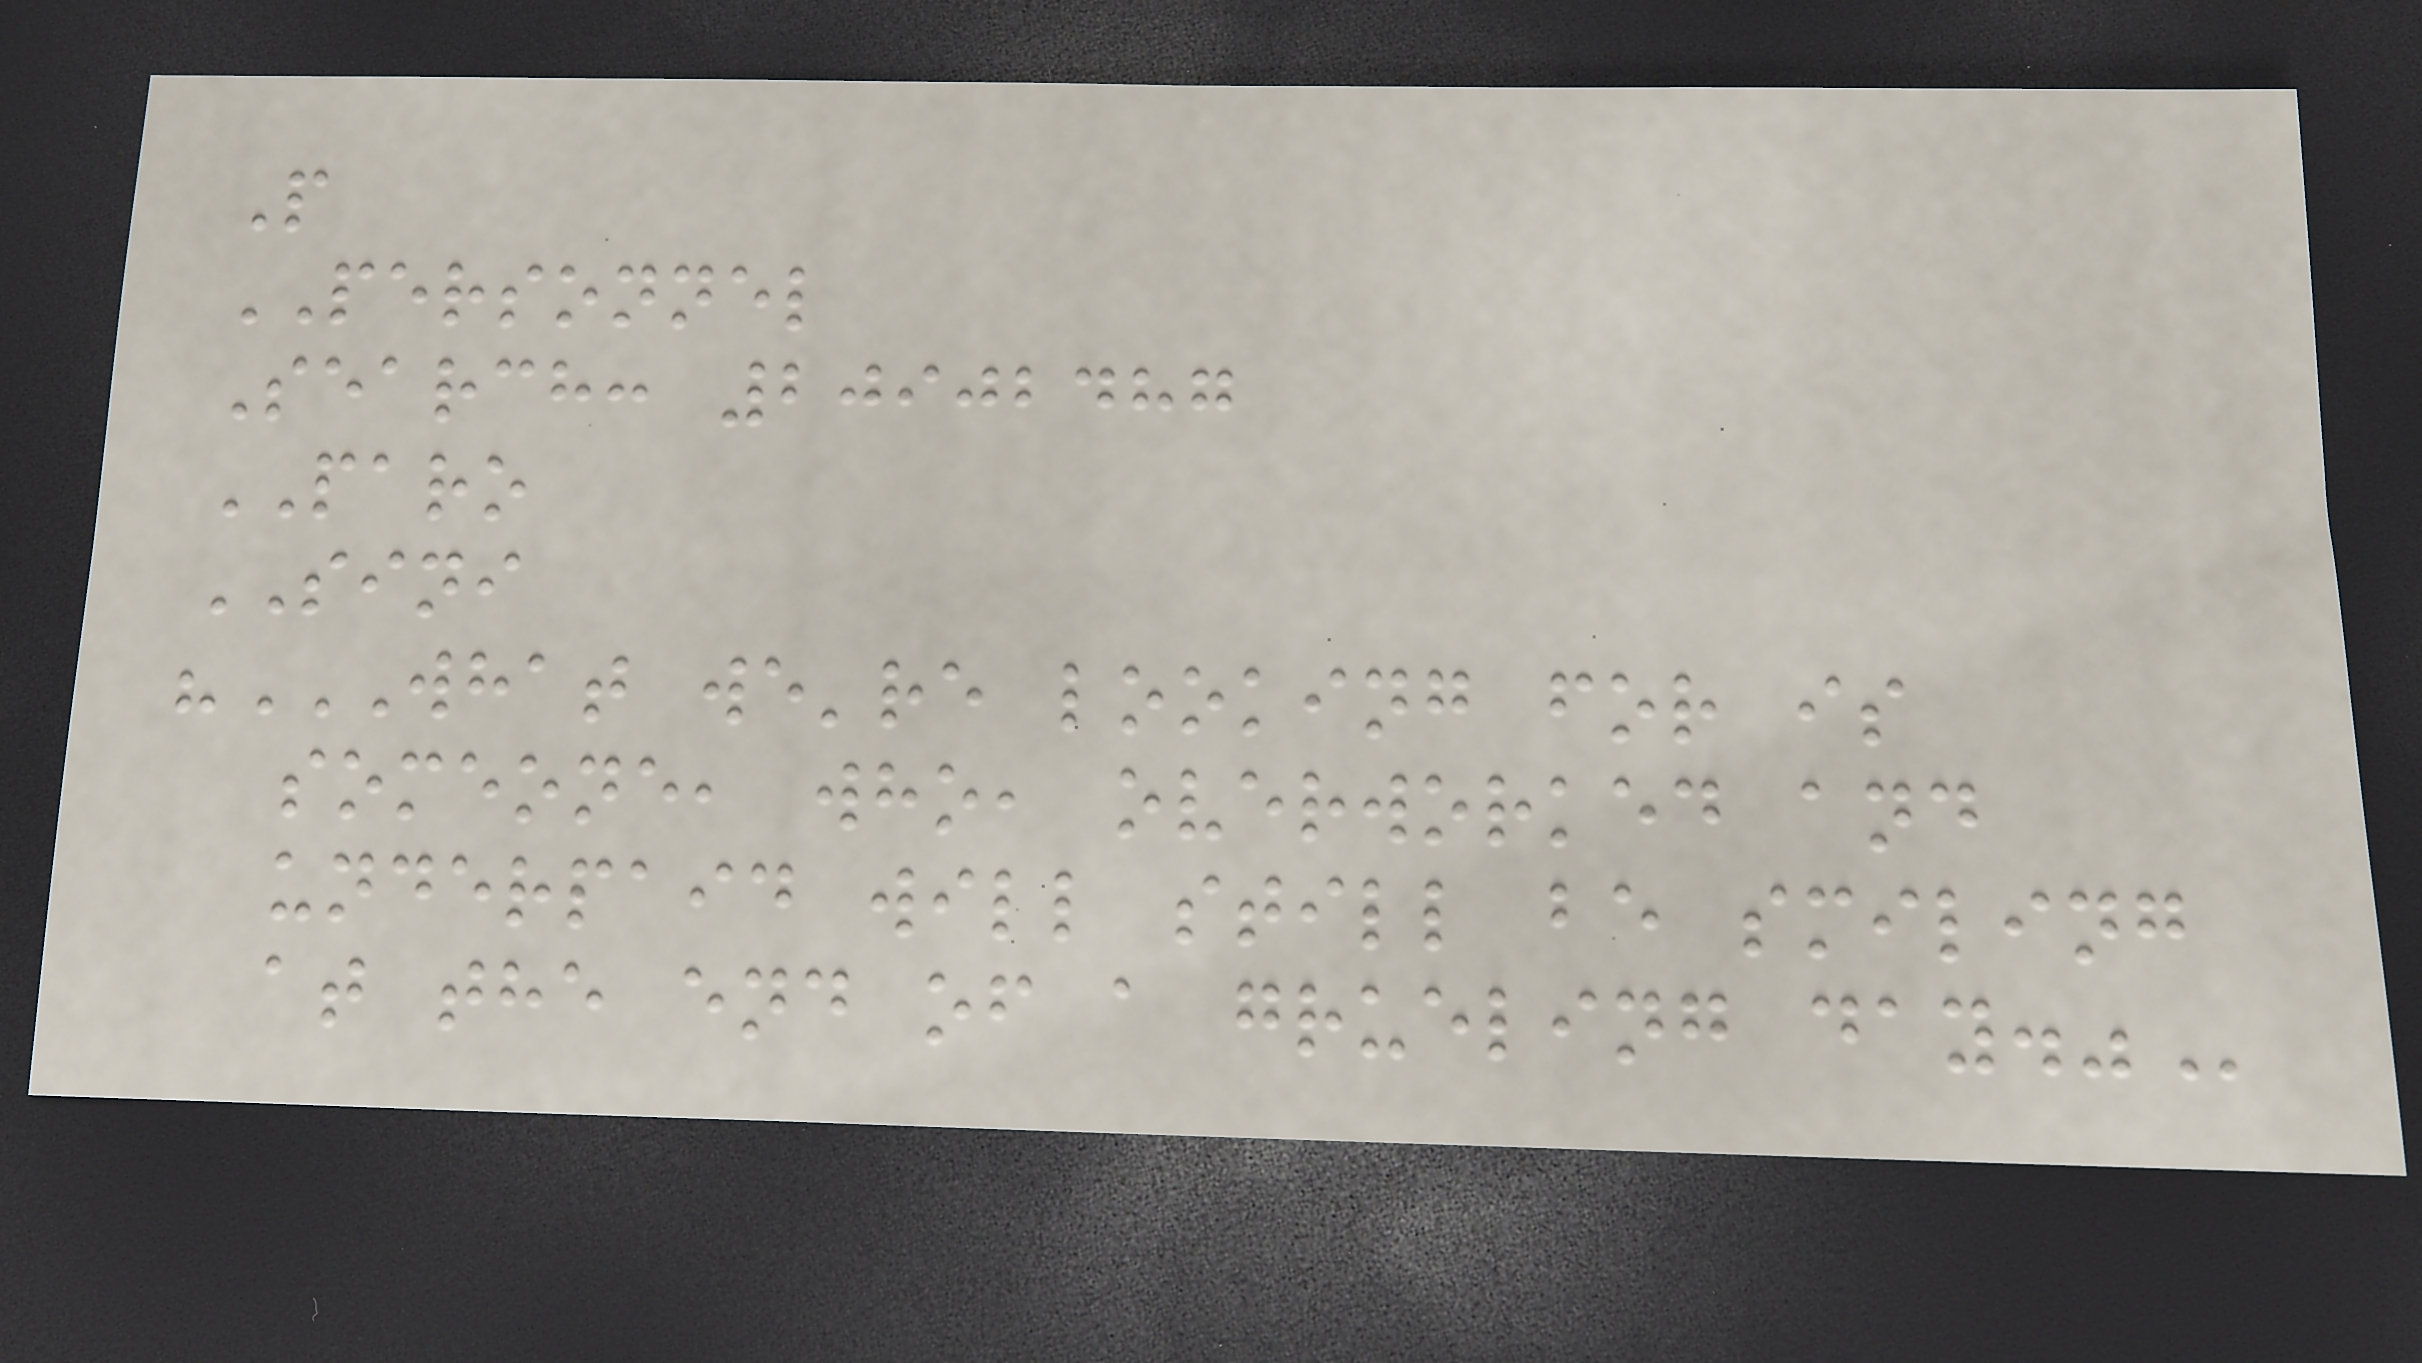P
PERSONNEL
Search: 20902487
PARO
SINI
"WHAT WE'RE LOOKING FOR IS
SOMEONE, WHO, OVERWORKED AND
UNDERPAID WILL STILL BE SMILING
AT THE END OF A GRUELING DAY."
